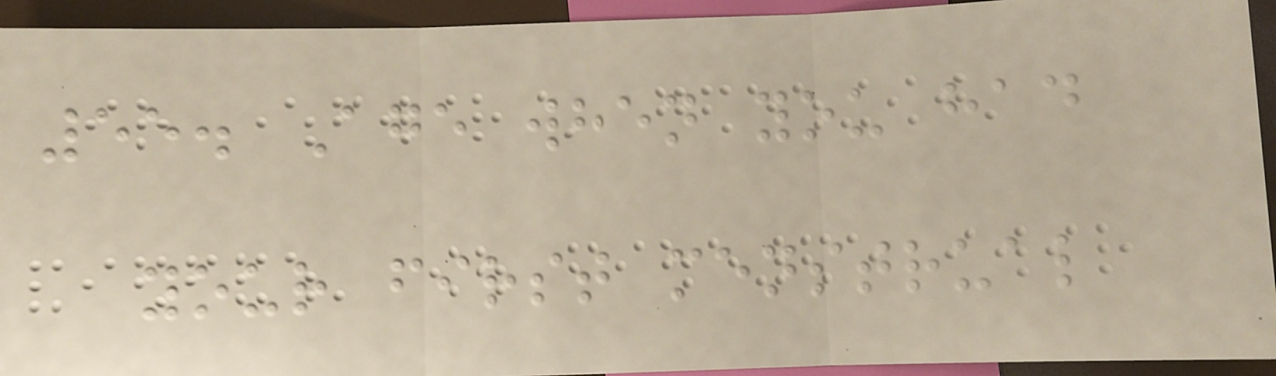55. Age when you had
your first menstrual
